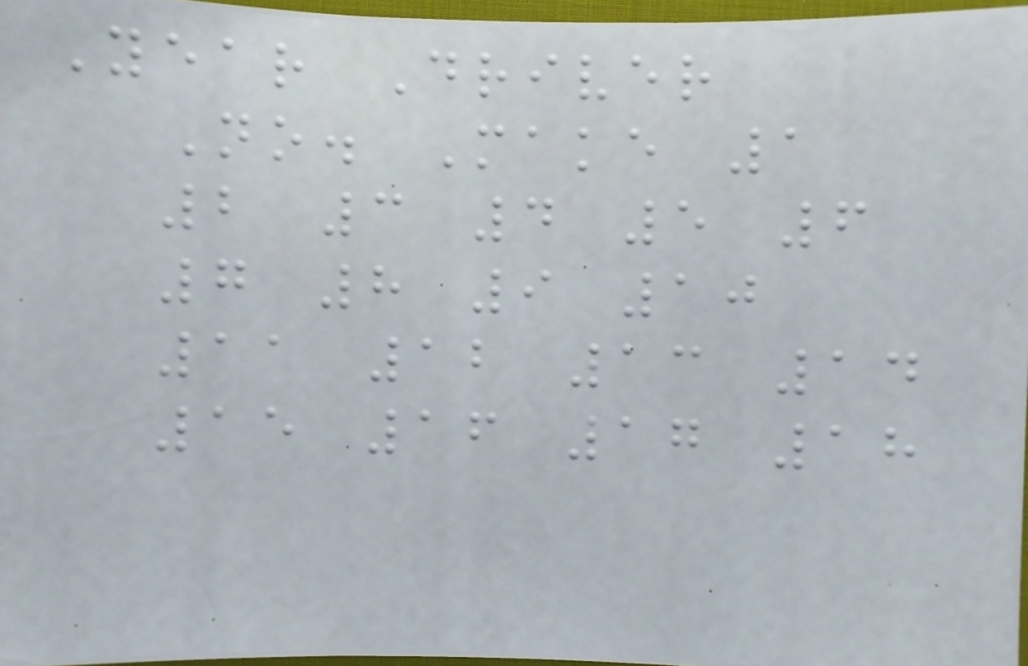Year Driver
No. Make 1
2 3 4 5 6
7 8 9 10
11 12 13 14
15 16 17 18
